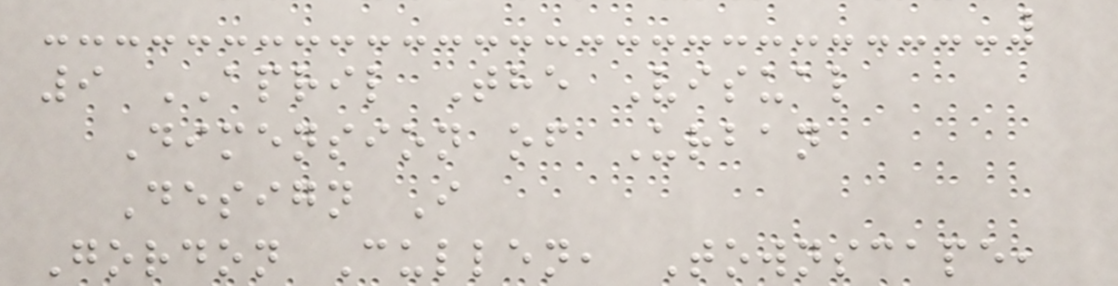9 APRIL The Visual
Dimension of Urban
Design I
Gordon Cullen, Townscape,
